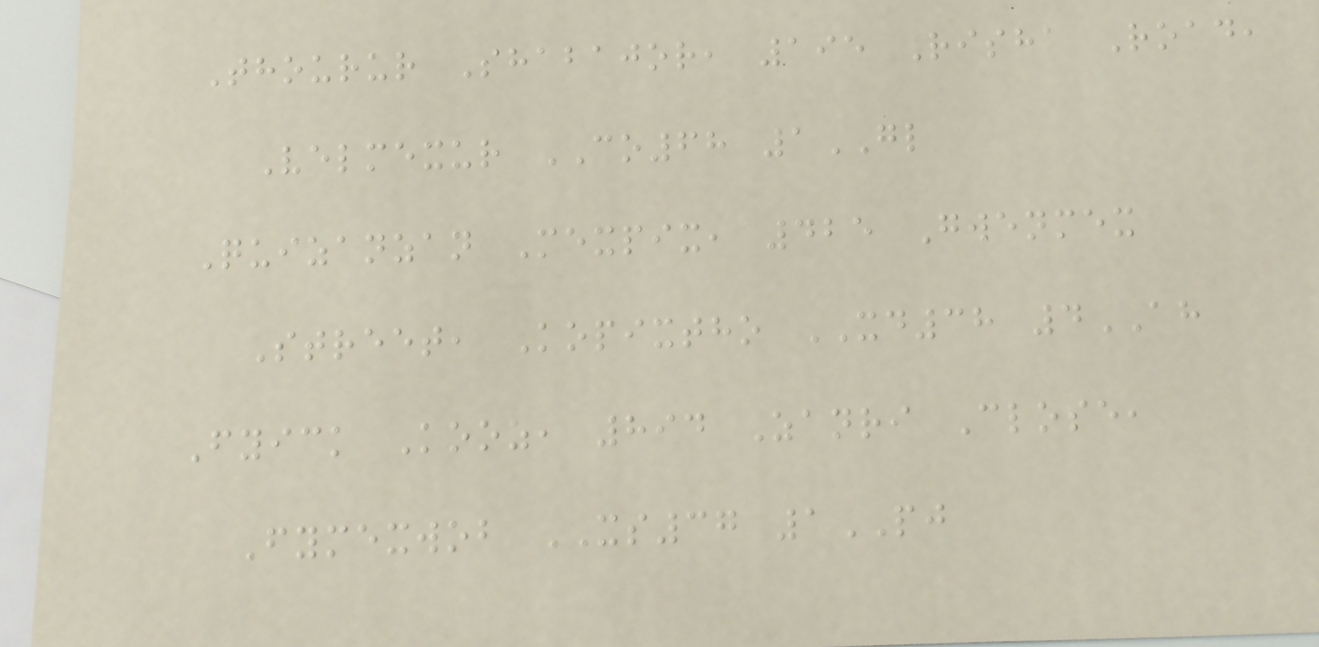Thourur Shabajor, 195 Risha Road,
Velmexur CO68 1GL
Quizanzan Mexpix, 425 Gwenmex
Street, Kopixtho XD38 4AH
Fyick Kooz, 894 Zanri Close,
Fymexwob XS37 1PJ
